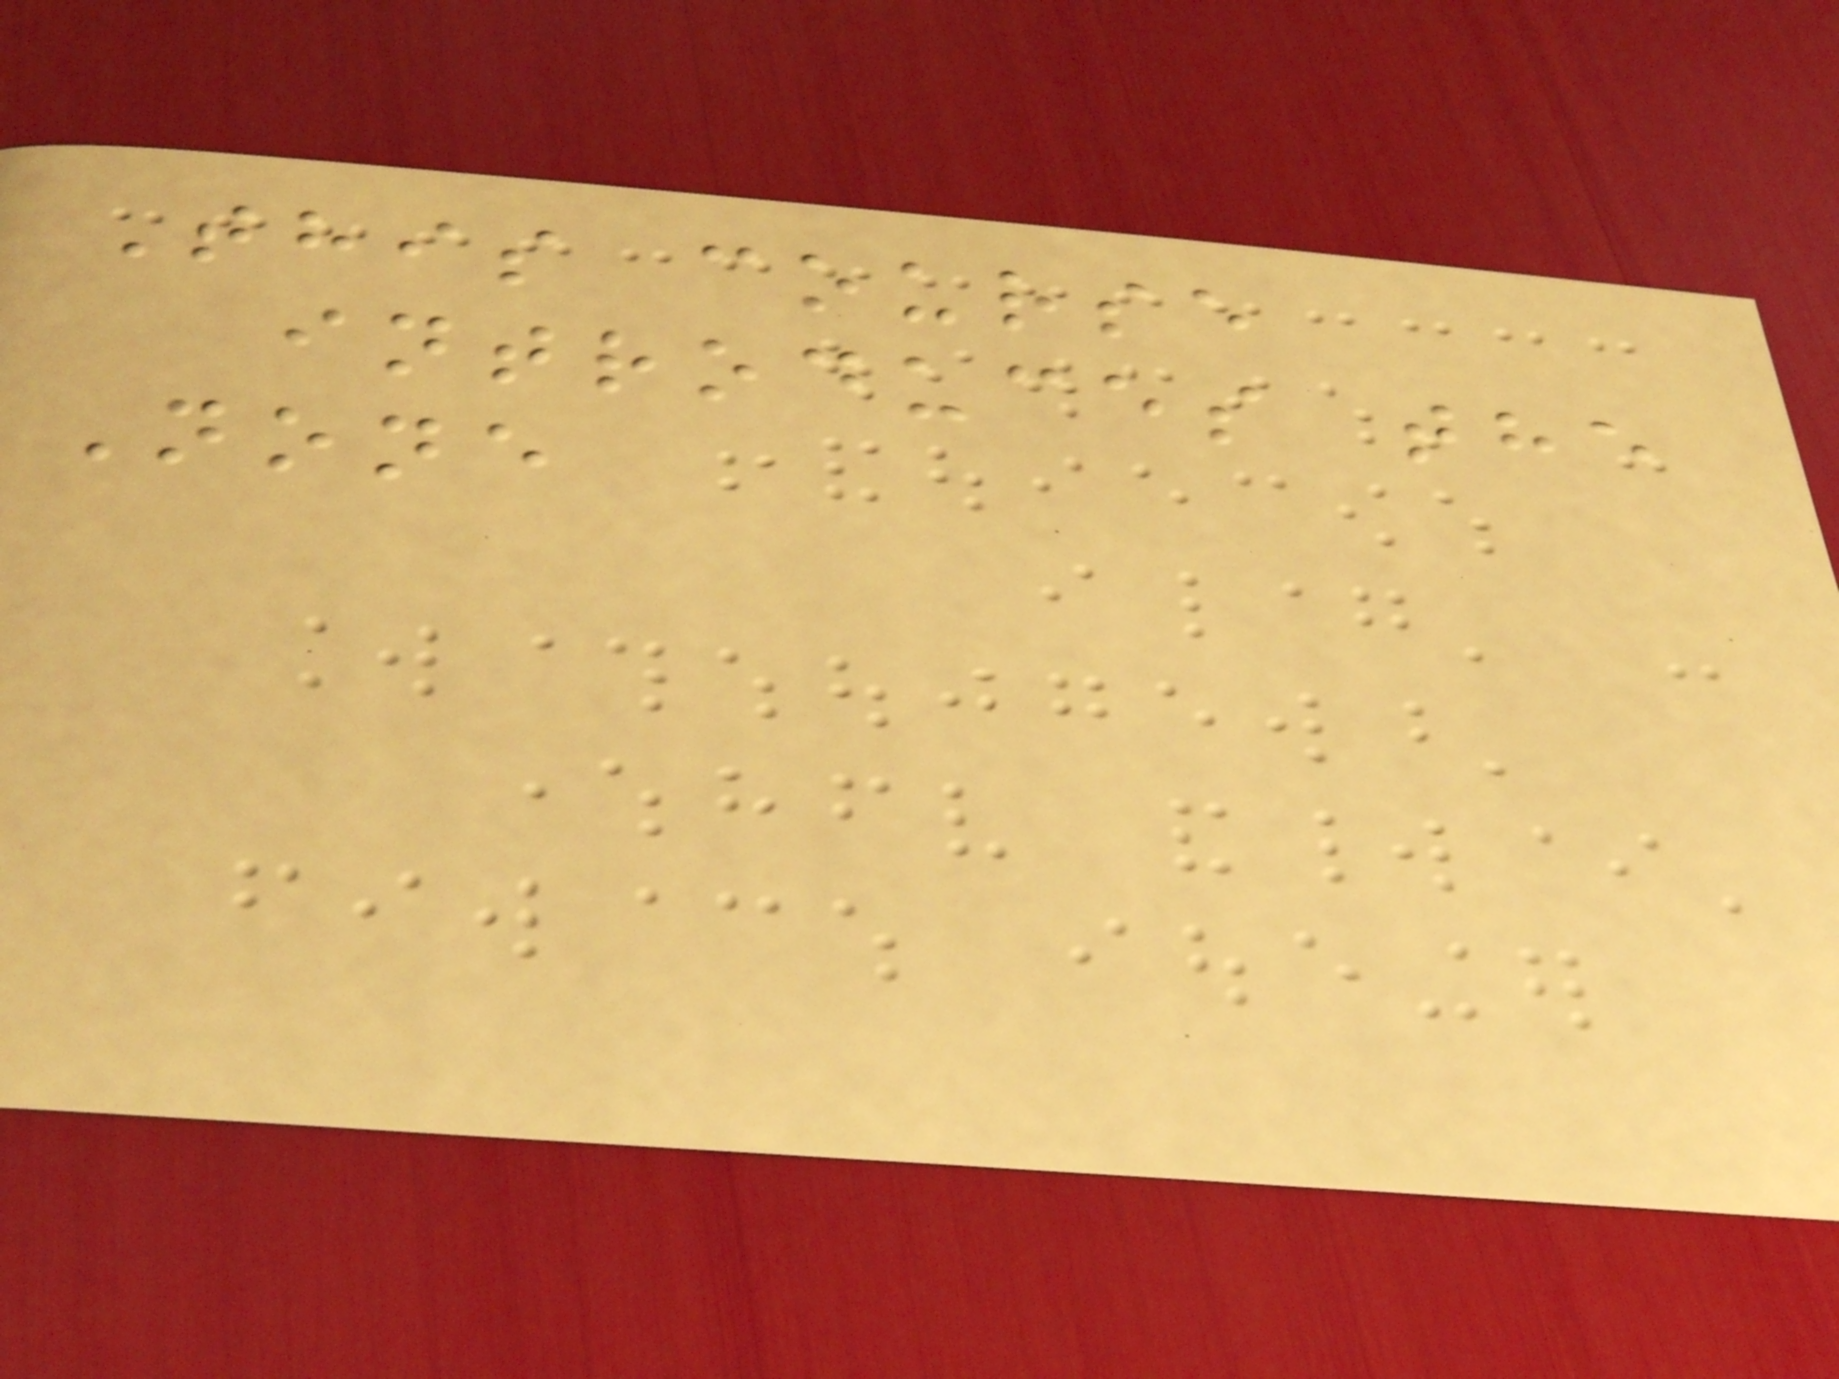This course
introduces the
None
